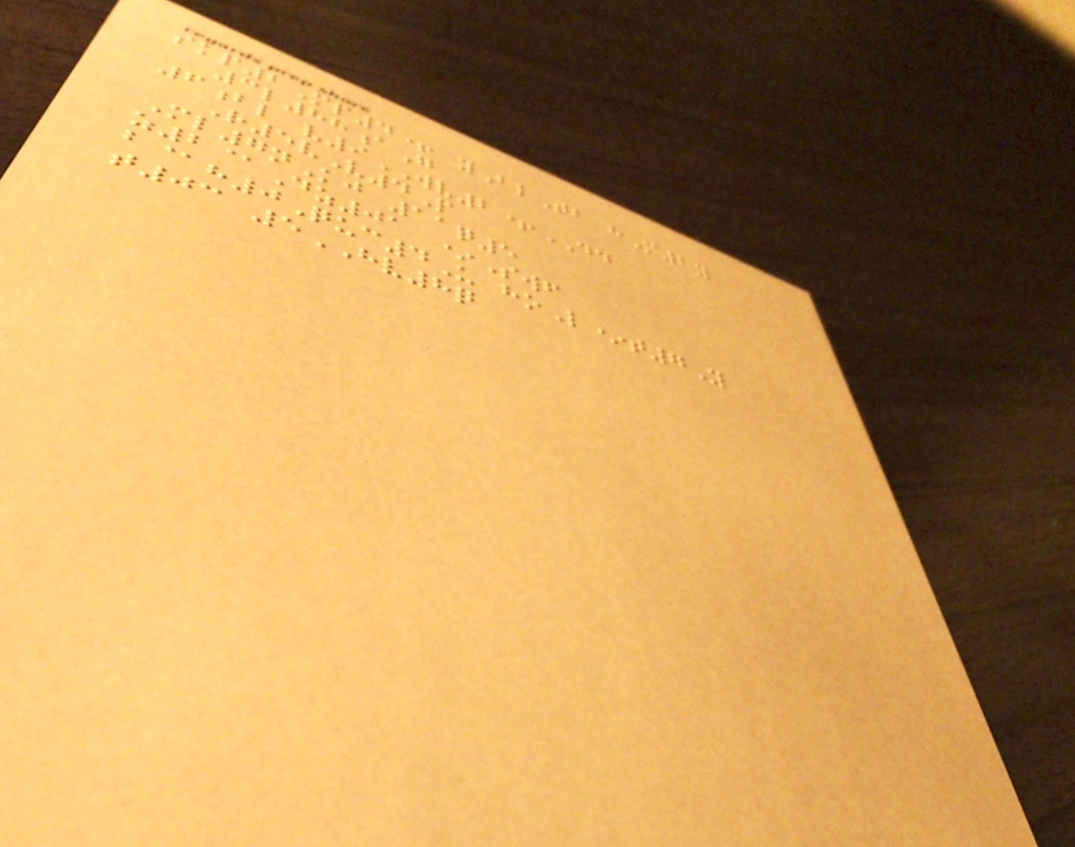skp2Mp4+ yBlTb hM2y
3l88aG
6bl v9WV2+DD
R5vV4P
Ml7nKj 11q5
z2@Dz01 *Swf
b@h0Quc4U hoL*t7Y
t03 5HV8q
